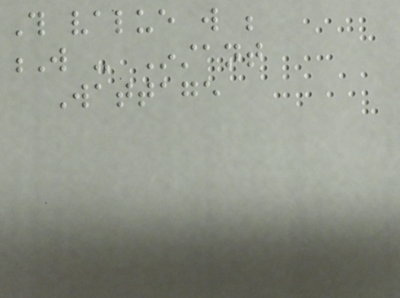This value will be
W - Instant
Wattage
